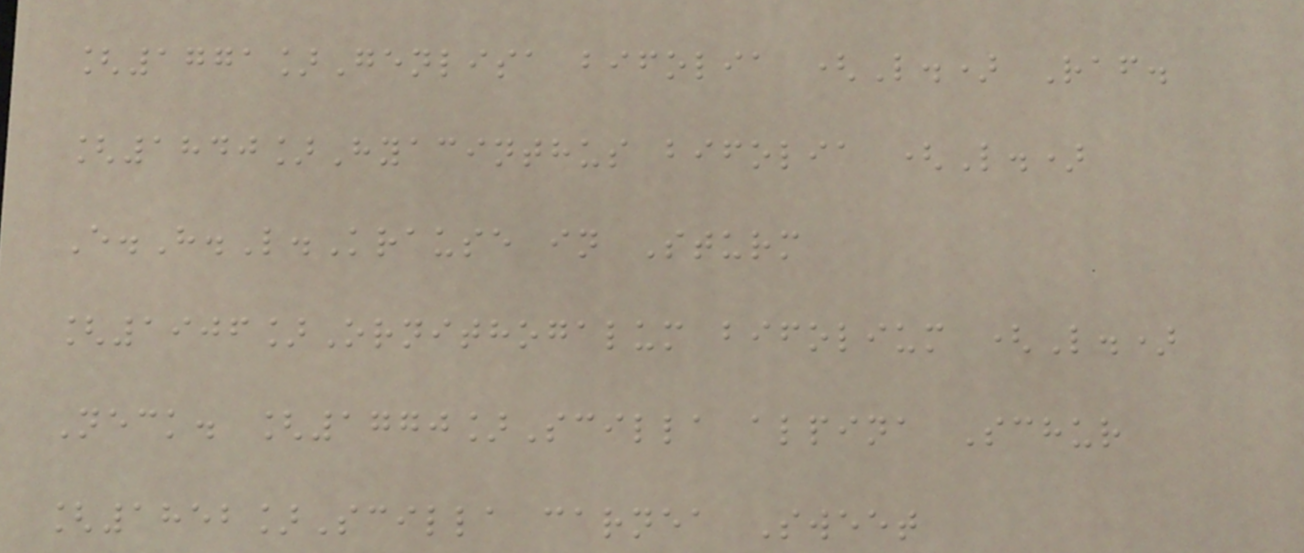[1771]Genlisa bifolia (L.) Raf.
[1840]Hyacinthus bifolia (L.)
E.H.L.Krause in Sturm
[1906]Ornithogalum bifolium (L.)
Neck. [1770]Scilla alpina Schur
[1852]Scilla carnea Sweet
